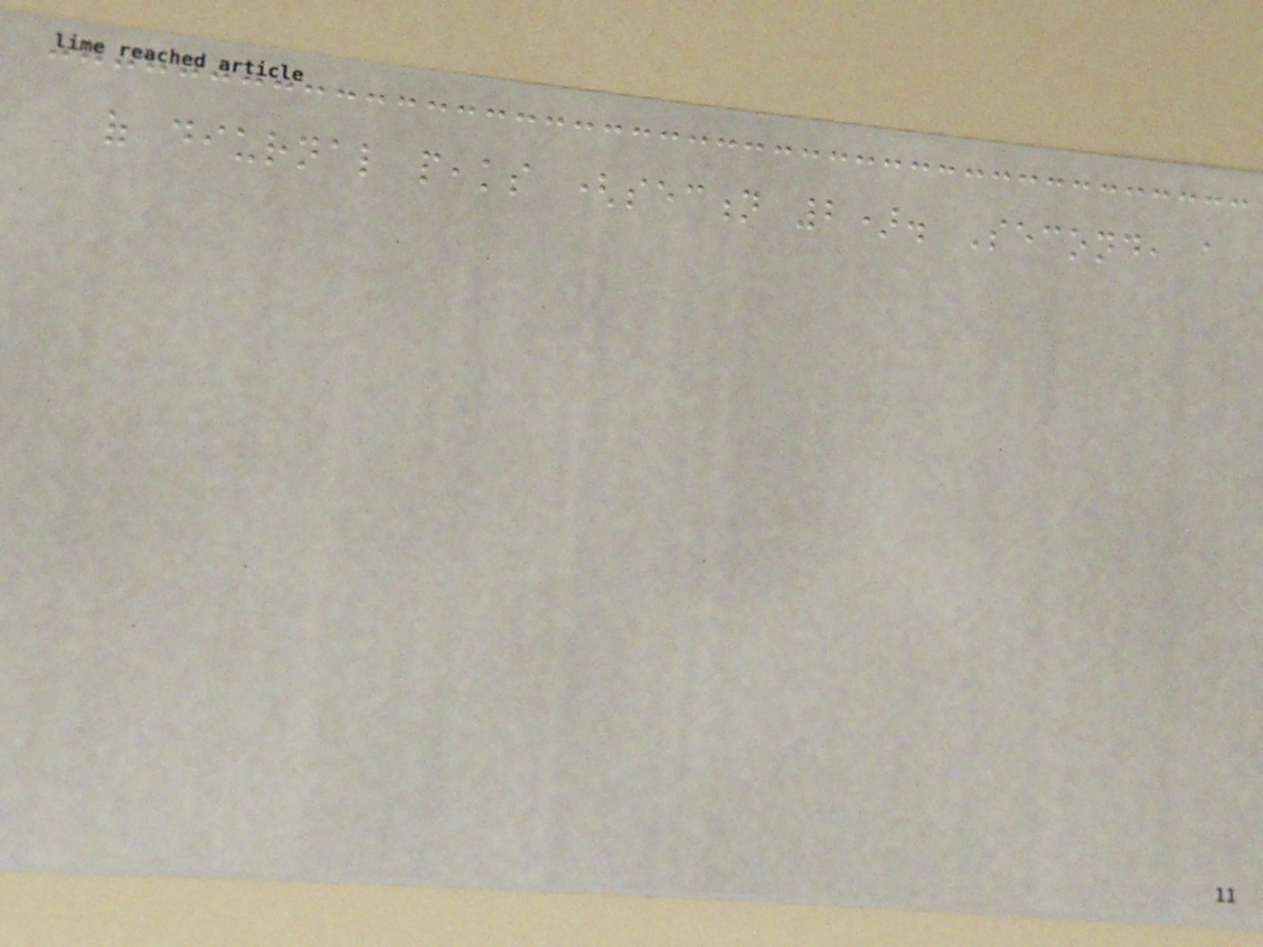of diurnal peaks (section 2). Second, a
